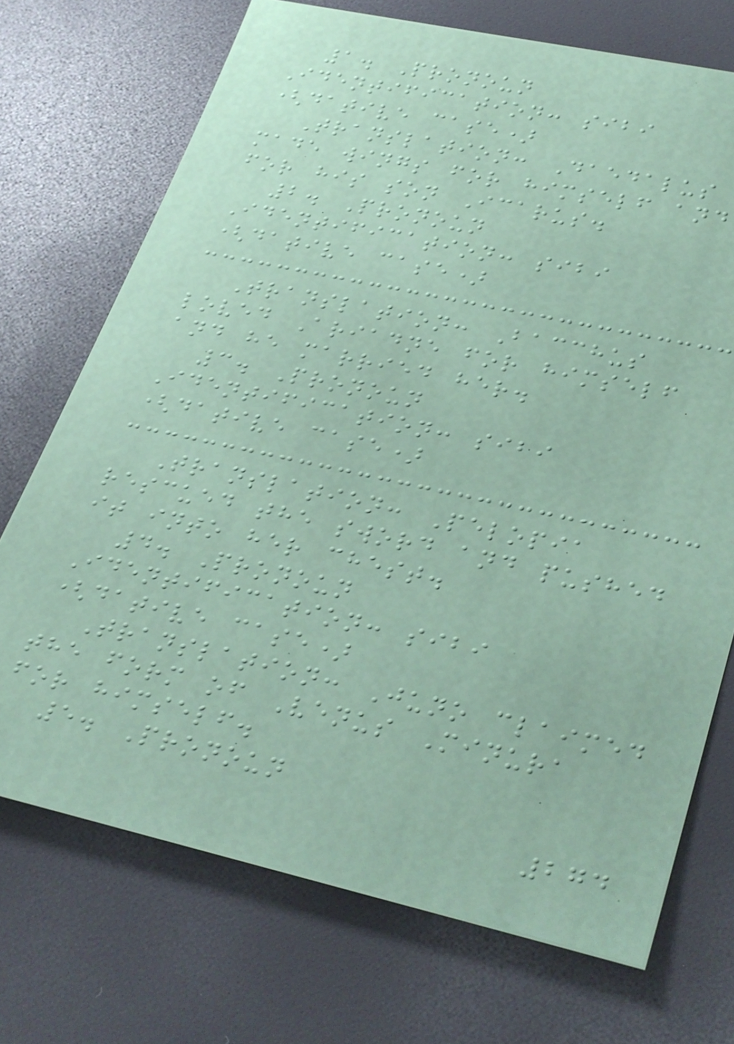1. Pronoun
Identification: sibi
(dative case)
Translation: Daedalus
made wings for himself and
for his son Icarus.
2. Pronoun
Identification: sibi
(dative case)
Translation: Bacchus
loved Ariadne for himself
and he married her.
3. Pronoun
Identification: sibi
(dative case)
Translation: Pelopia
rescued the sword and pushed
it into her chest.
4. Pronoun
Identification: sibi
(dative case)
Translation: Juno claimed
the form of Venus Minura
for himself.
5. Pronoun
274
